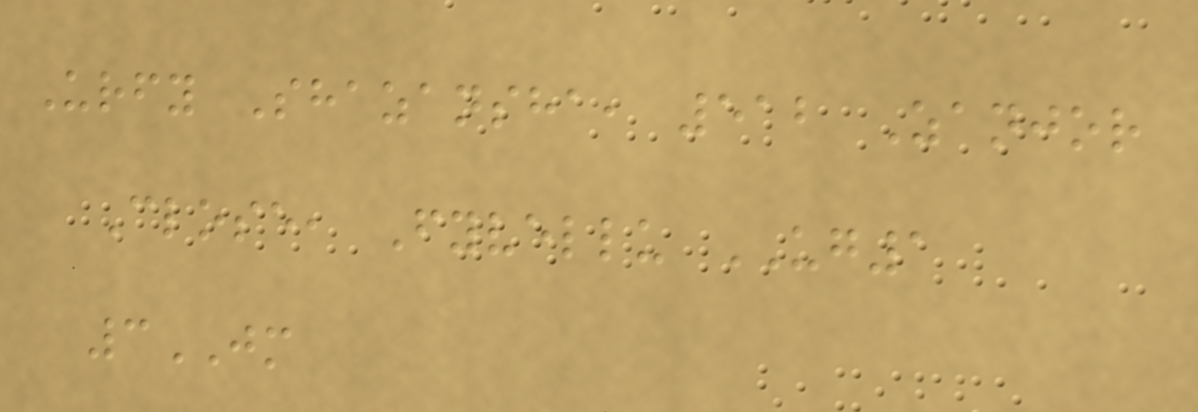Urfy Shazansha, 512 Zanjor
Close, Fyvellu UG1
3JM
